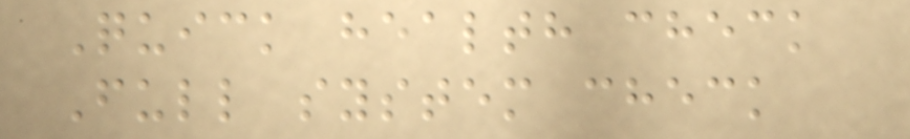Quick health check
Full system check
